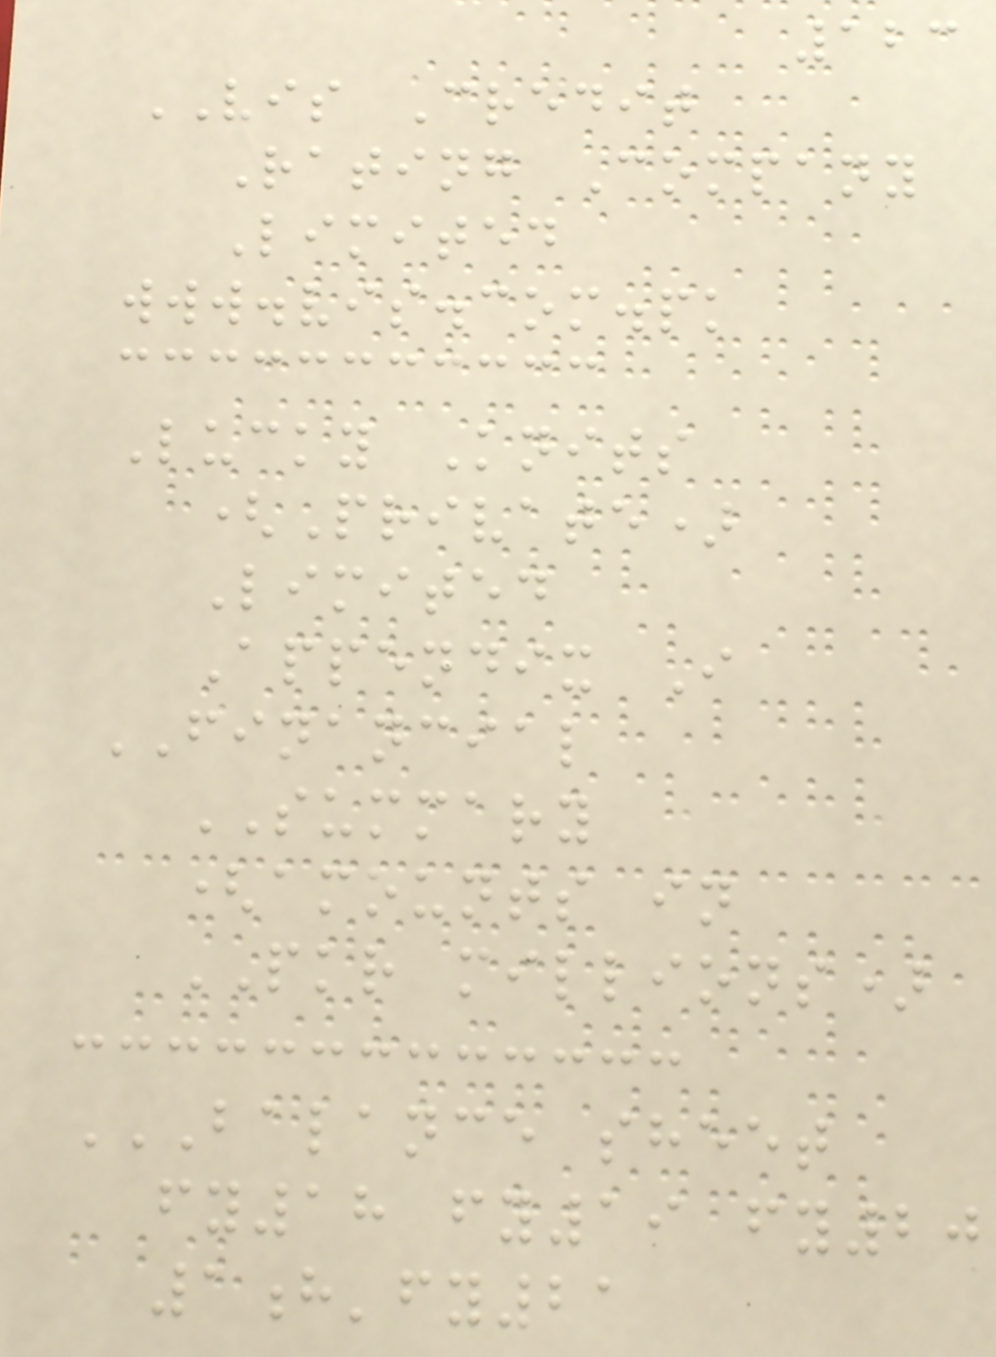123
VIS Credit
Rating Company
Limited
www.vis.com.pk
Lucky Knits
(Private)
Limited
Appendix I
FINANCIAL
SUMMARY
(amounts in
PKR millions)
BALANCE SHEET
FY18 FY19 FY20
1H'FY21
